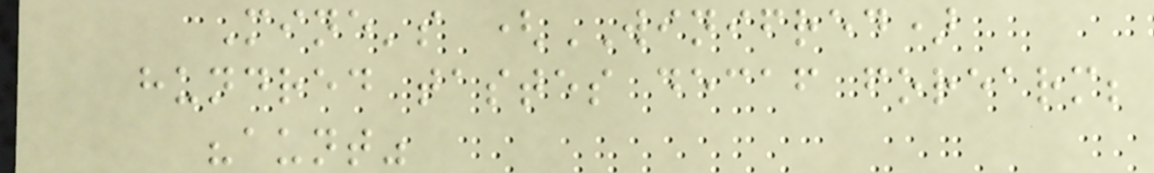Mine's (WINIFRED)
hundred tastes decaf forearm;
"aunt"
